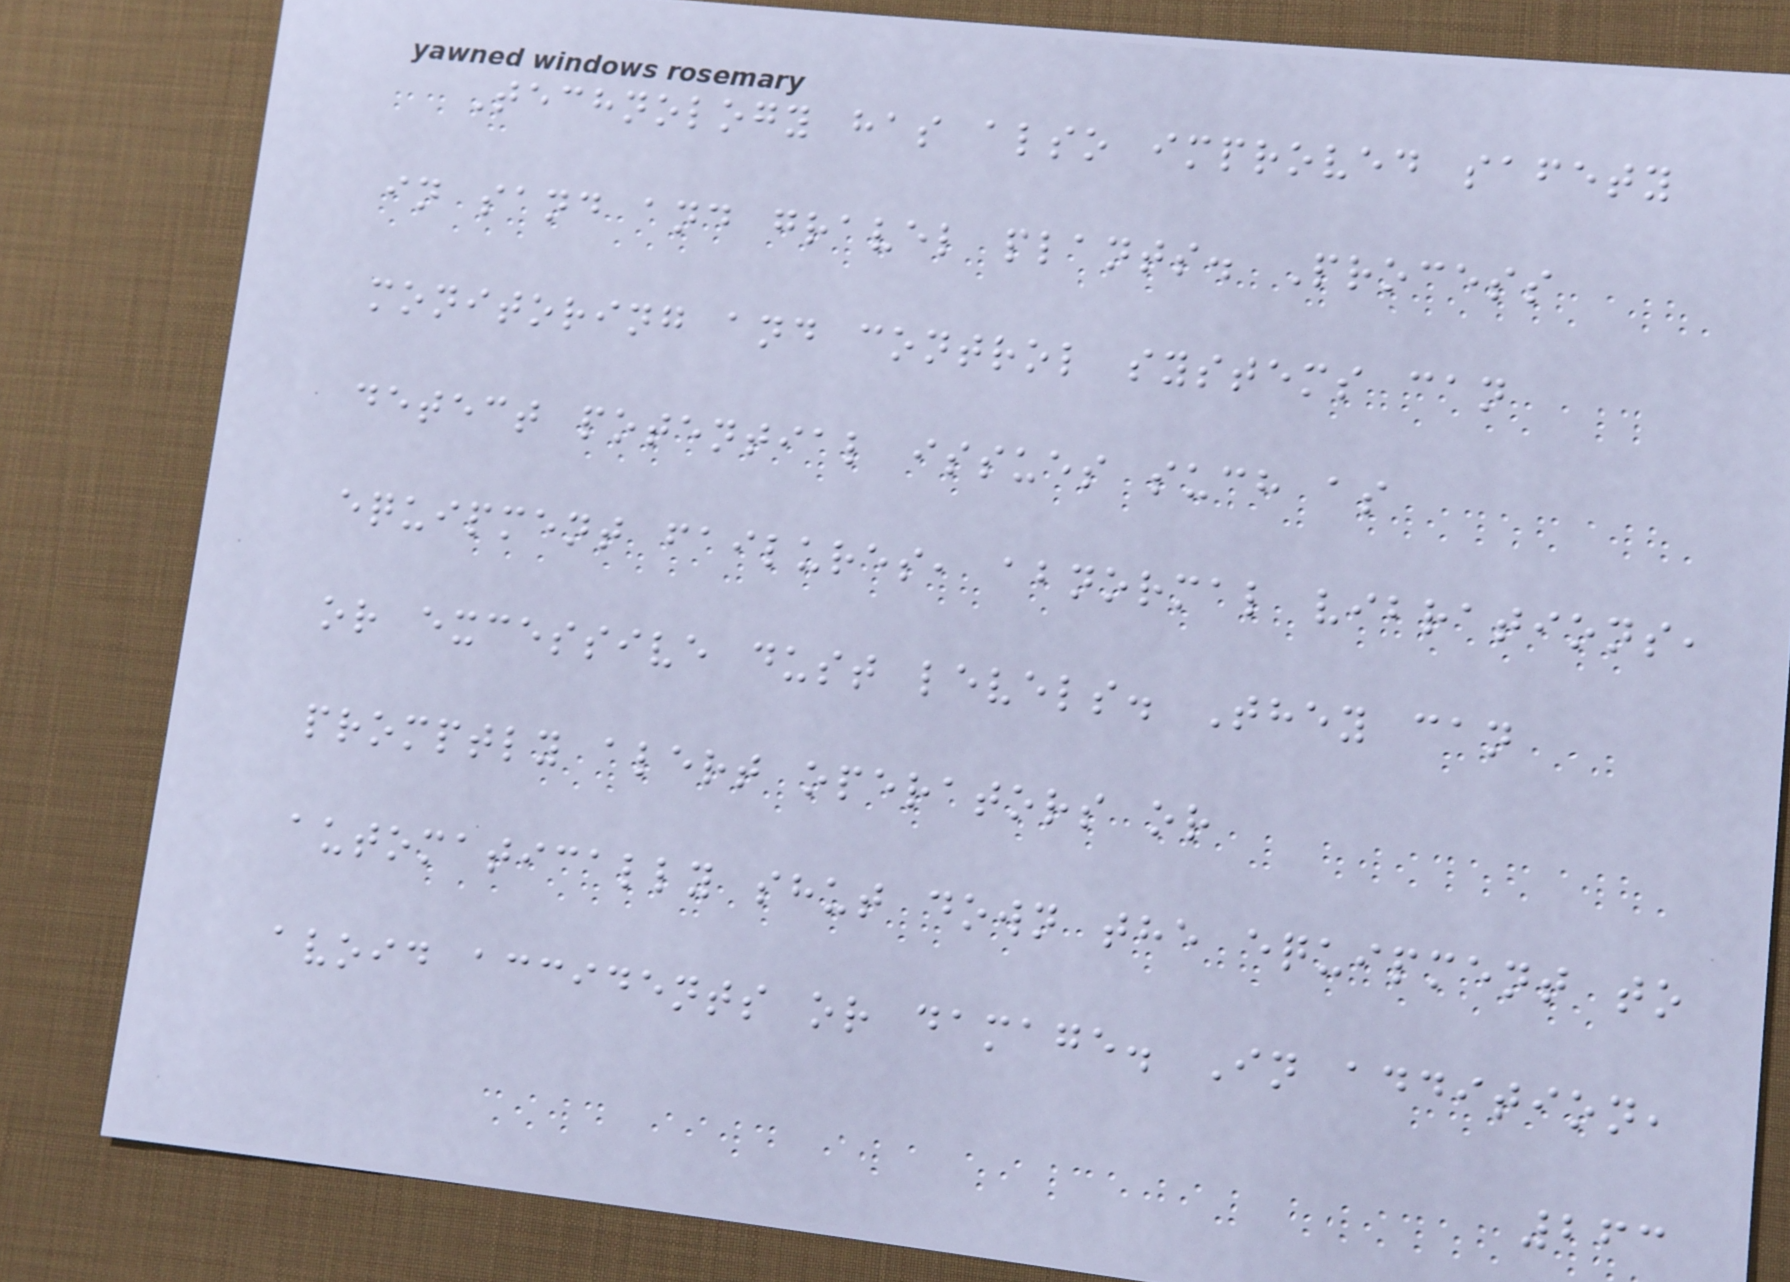Technology has also improved safety
in sand and gravel plants. Process
monitoring and control systems can
detect potential issues such as
equipment failures, abnormal vibrations,
or excessive dust levels. They can
promptly alert operators or
automatically shut down the equipment to
avoid accidents or damage. In addition,
263
